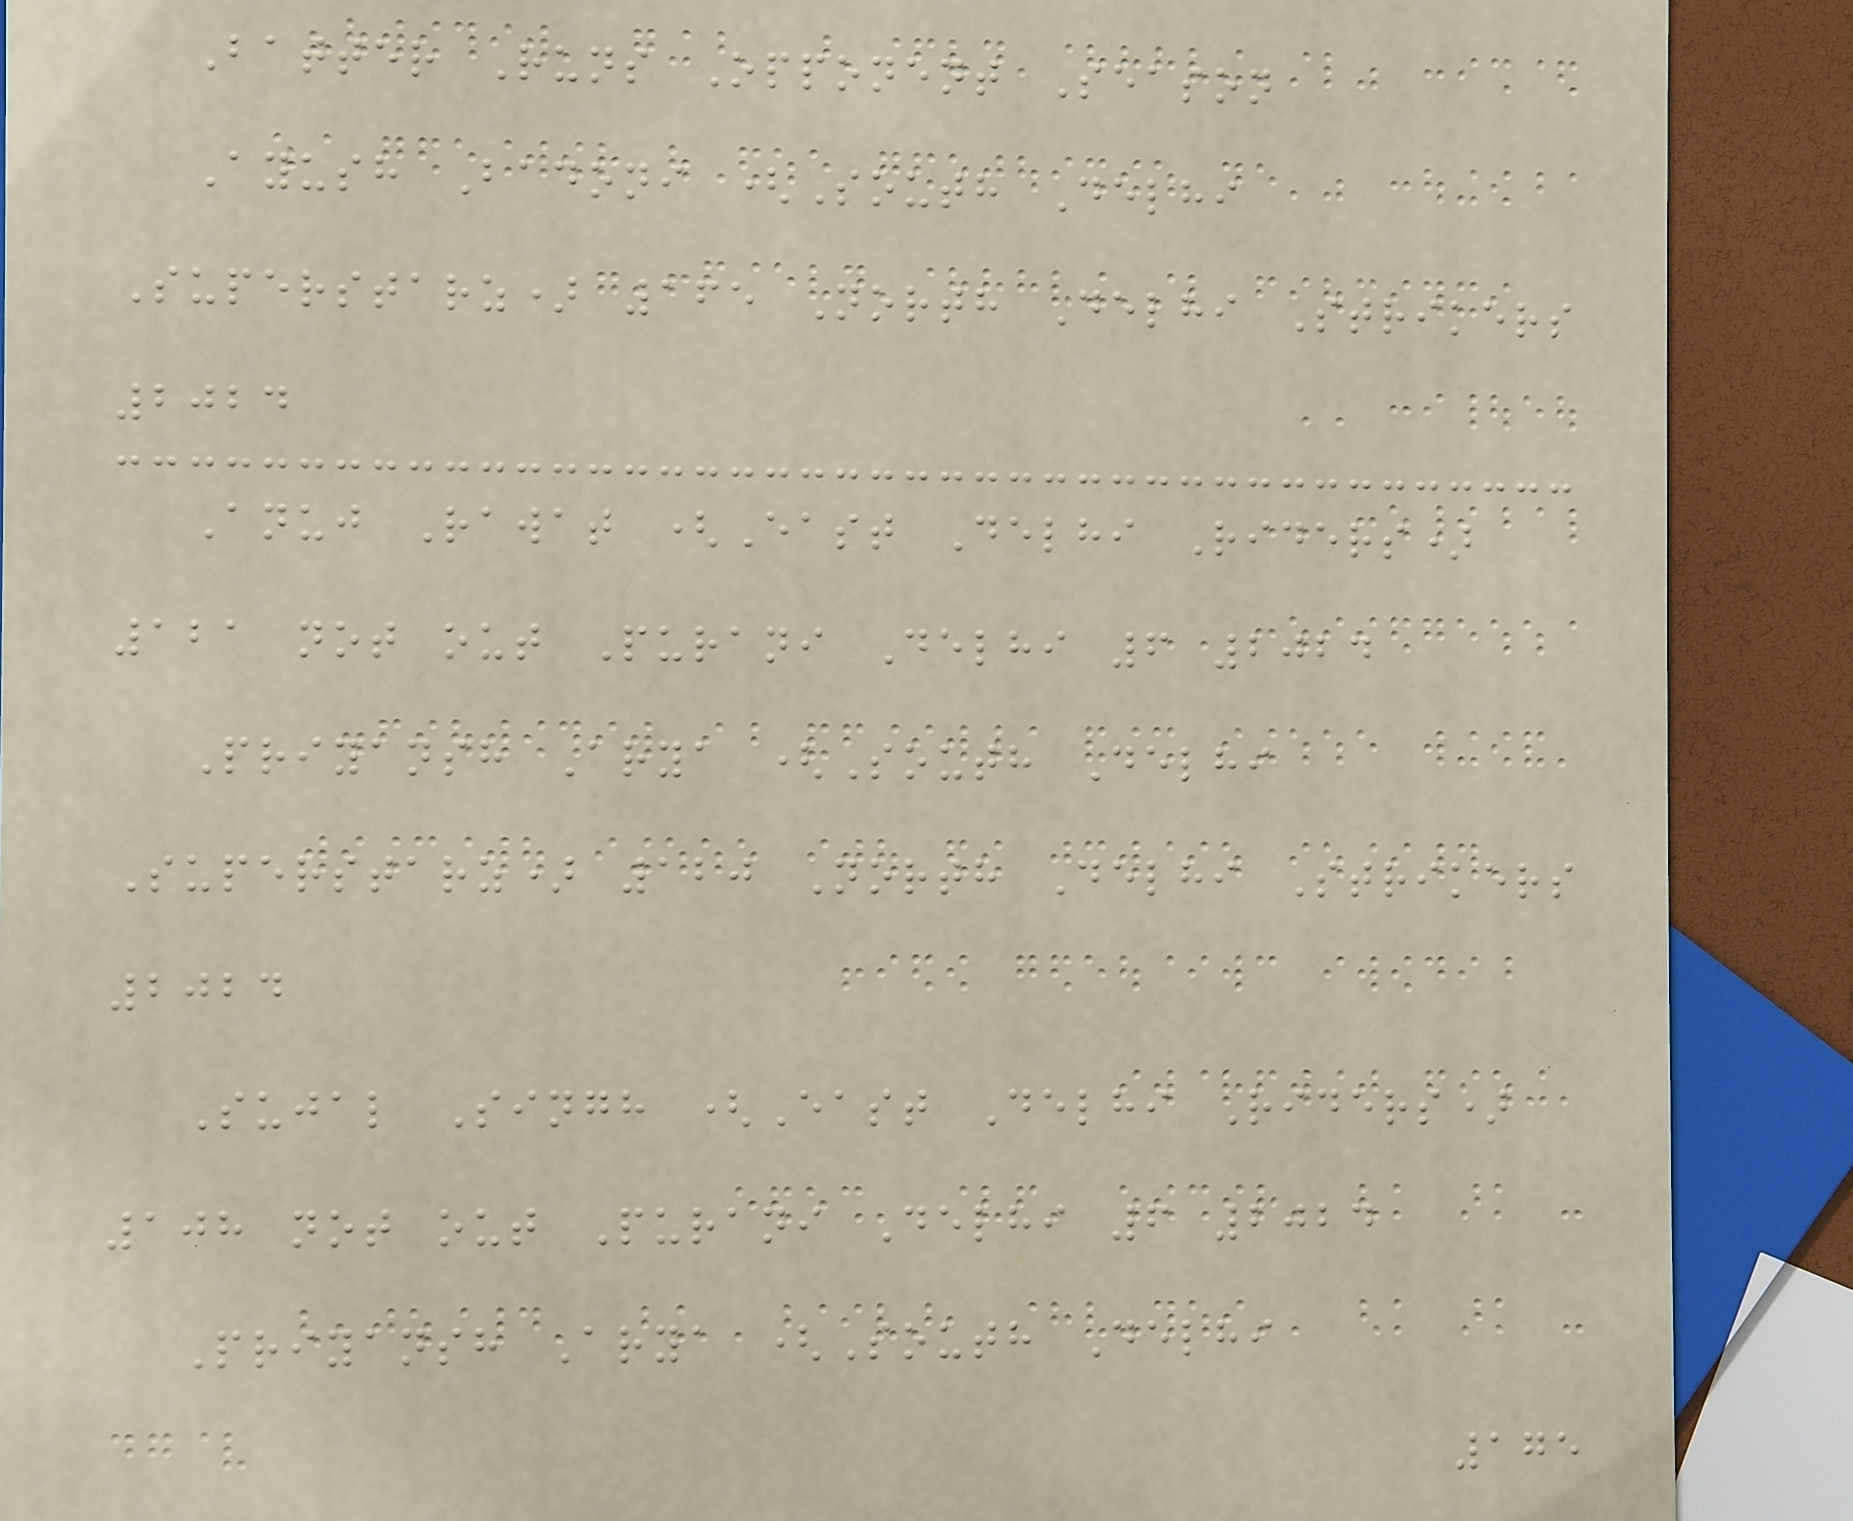Batter Runs Opponent Season
Ayush Badoni (South Delhi
Superstarz) 165 North Delhi Strikers
2024
Anuj Rawat (East Delhi Riders)
121 not out Purani Delhi 6 2024
Priyansh Arya (South Delhi
Superstarz) 120 North Delhi Strikers
2024
Sujal Singh (East Delhi Riders)
108 not out Purani Delhi 6 2024
Priyansh Arya (South Delhi
175
